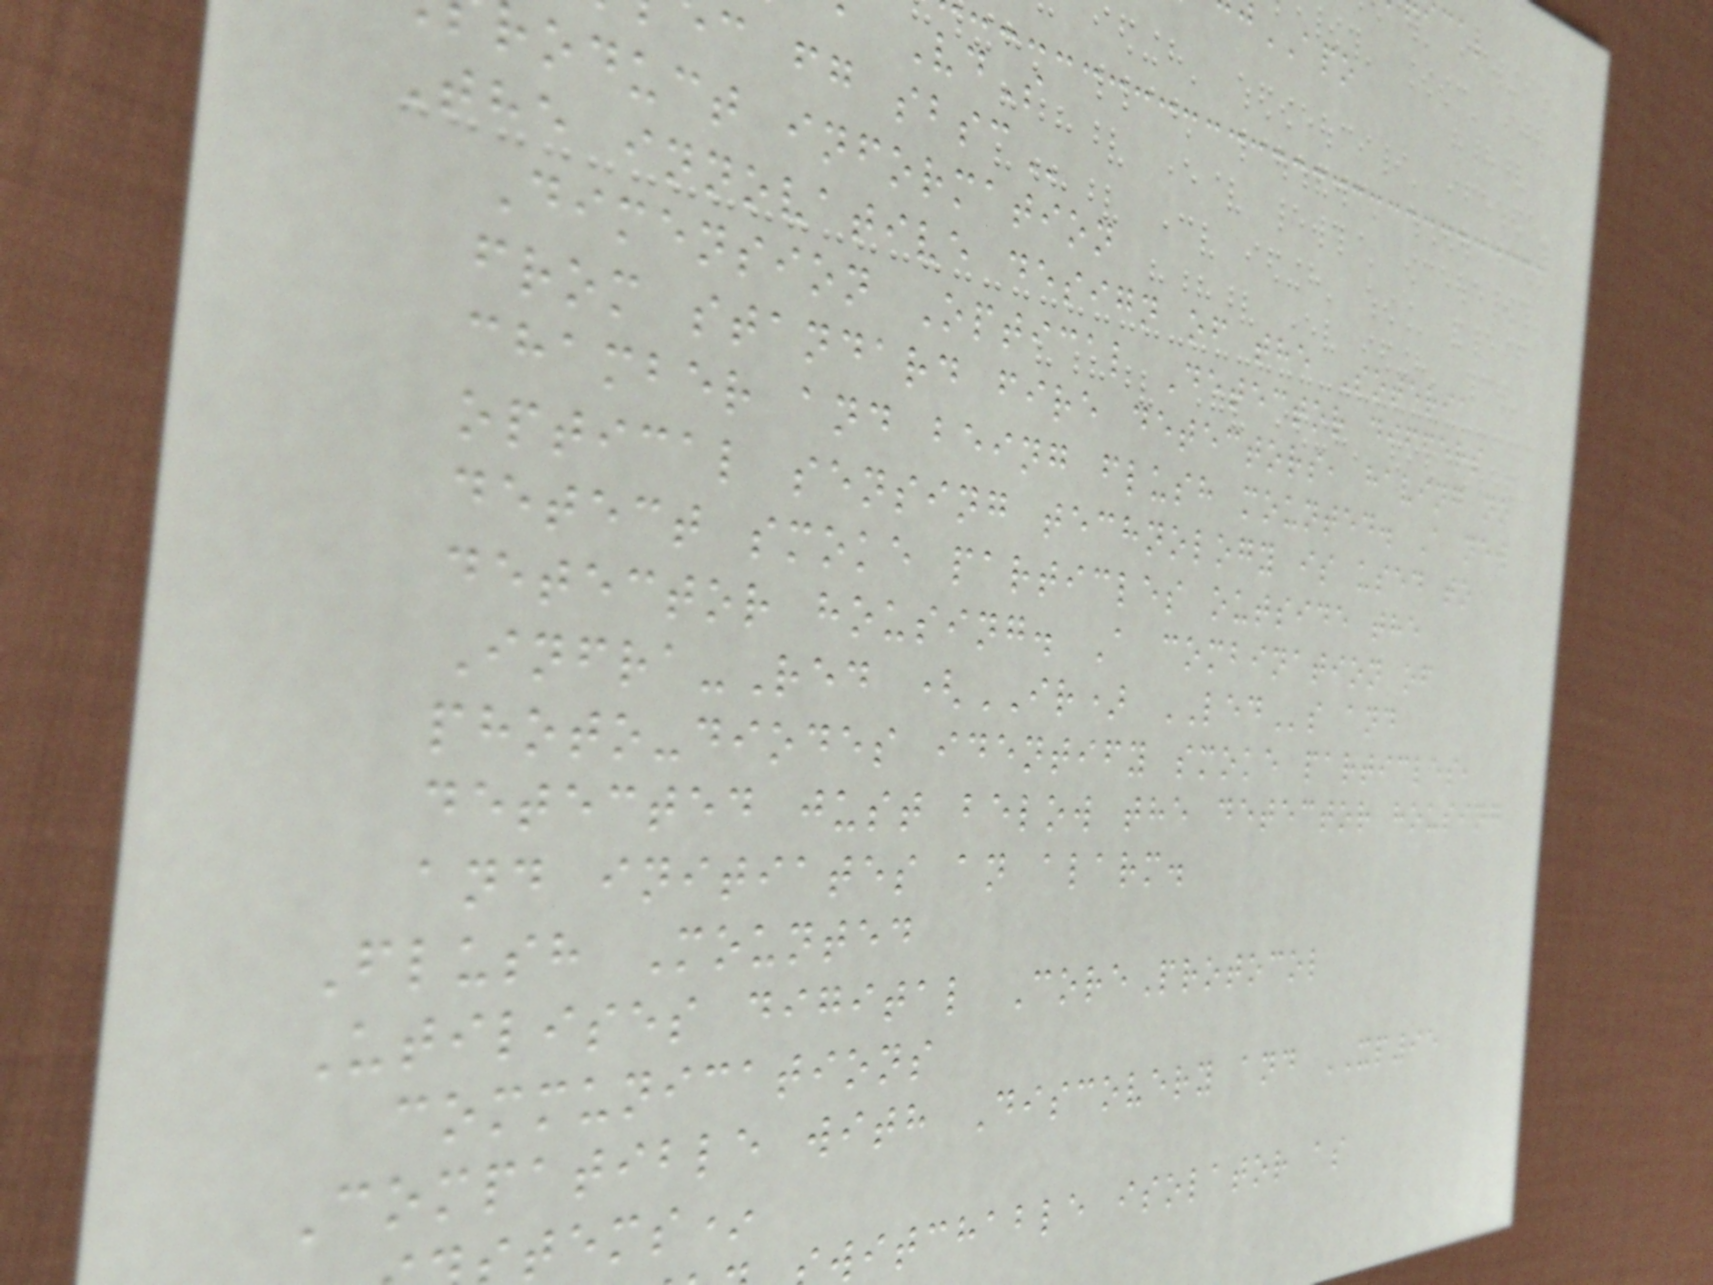VdS
roduct information
The innovative design of the Soteria
Dimension Optical Detector differs
from standard fire detectors, having no
chamber and being flush mounted. A new
optical sensing technology is used to
detect smoke particles outside the
detector housing. A combination of
Infra-Red (IR) LEDs and
photo-diodes identify smoke particles,
detected just below the detector housing
and initiates an alarm.
Flush Mounted
Utilises digital CoreProtocol
communications
Compatible with Discovery and XP95
tems*
witchable isolator as
